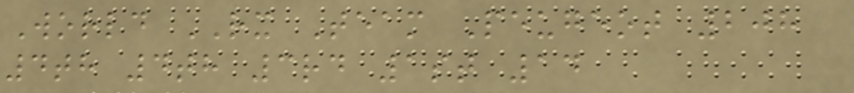World RX Team Peugeot 208
4th 4th 3rd 1st 14
